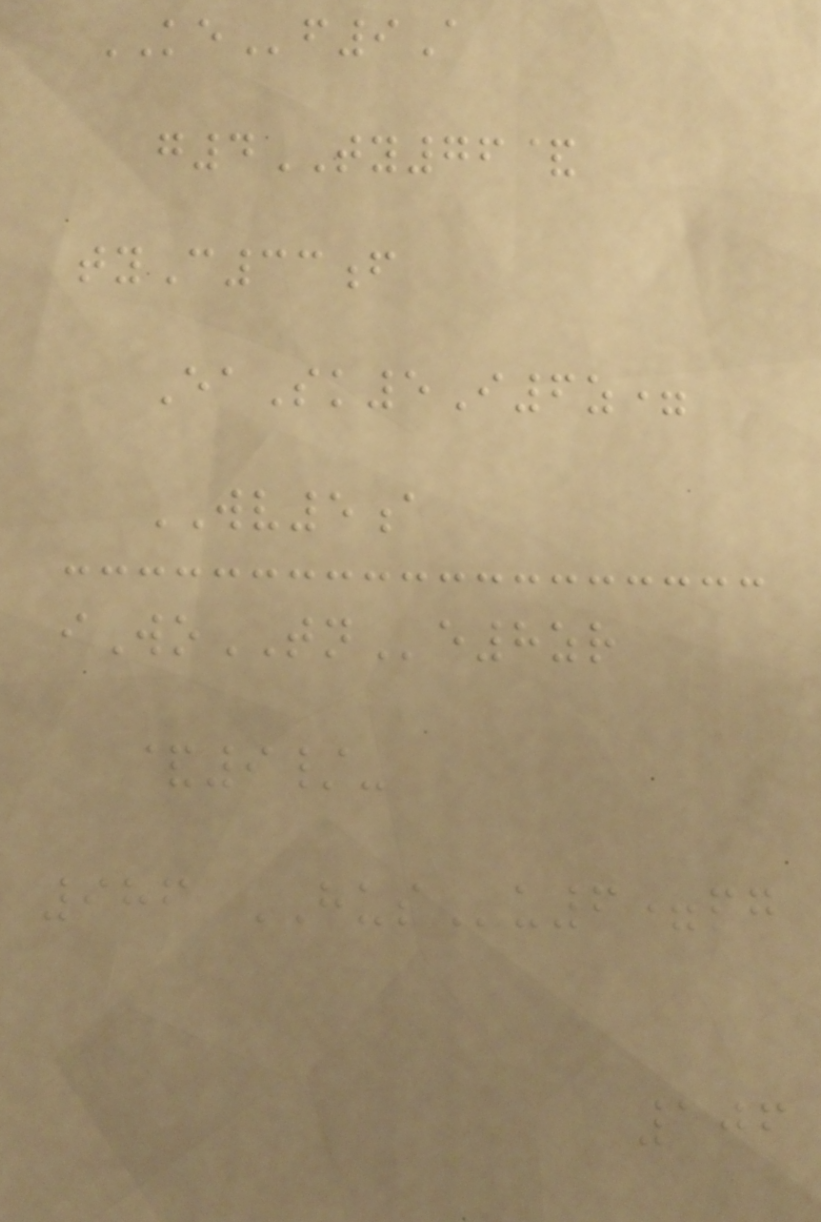KEf9A
g4TY76&
tyC33f
EaSk5I6z=
WV5a
iWoTNe8zr
&9/-
986 HUSu6=pg
106
